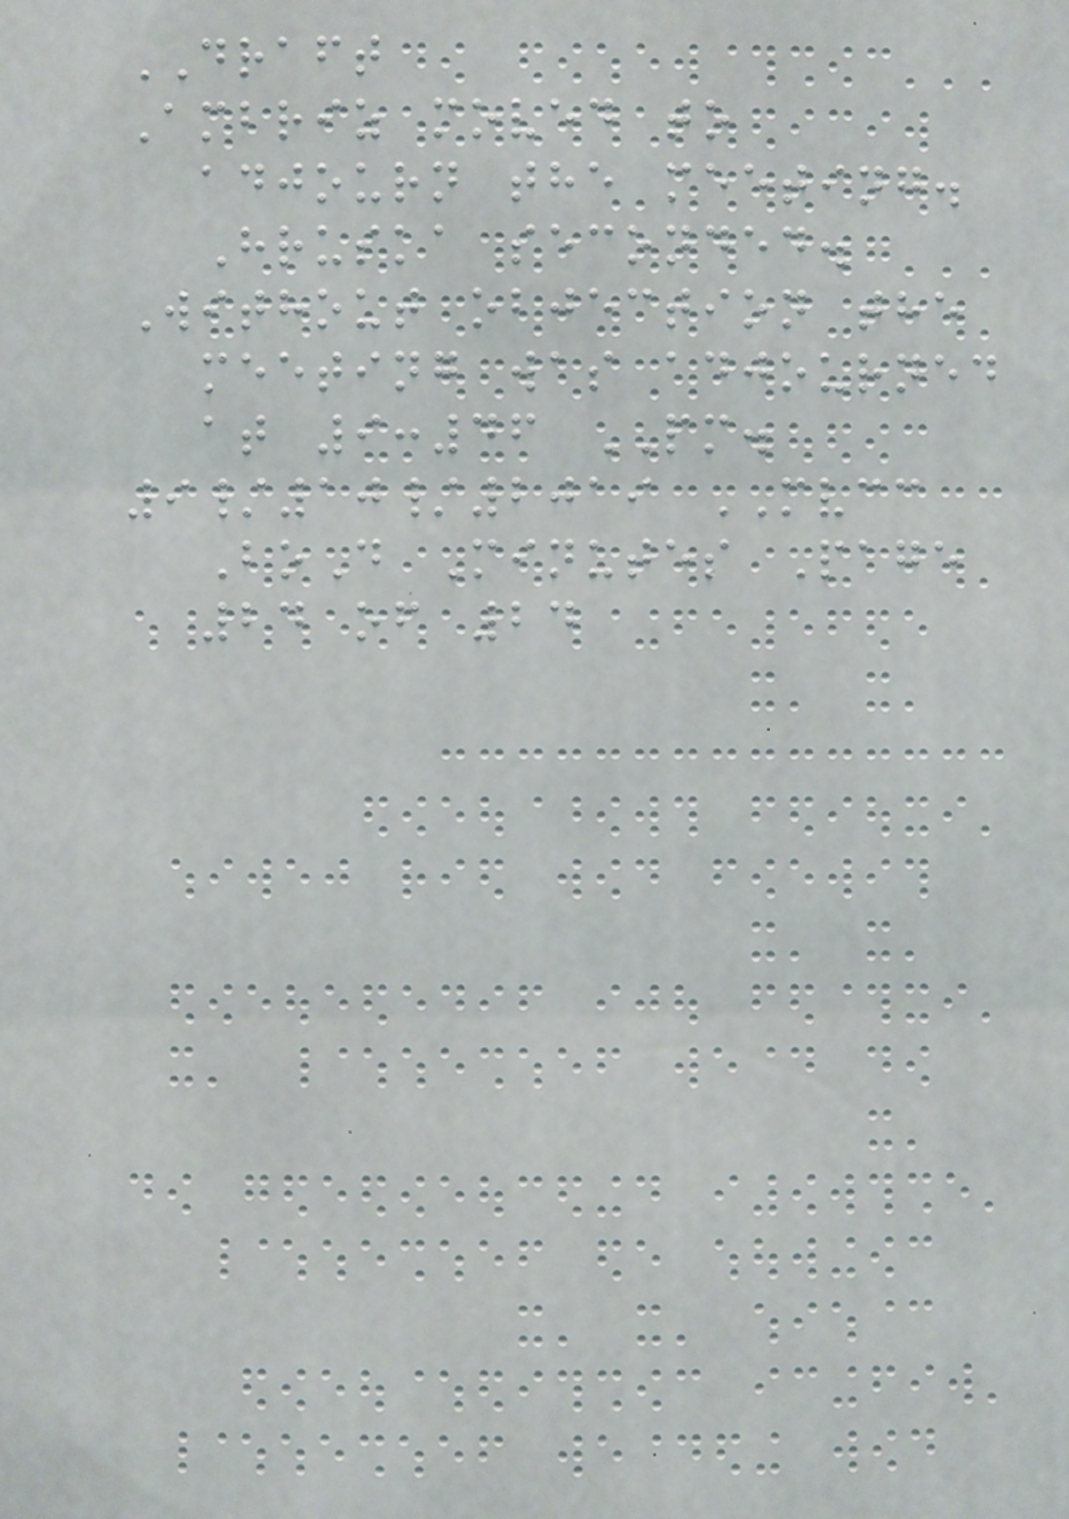DRAFT
Ambriz moved to
adjourn the meeting.
Hruska seconded.
Without objection the
meeting was adjourned
at 9:46 PM.
9/10/2019 MVCC
BoD Minutes Page
24 of 24
